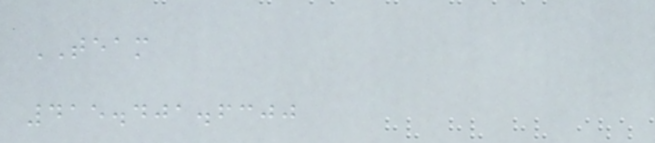TEAM
415.401.6300
